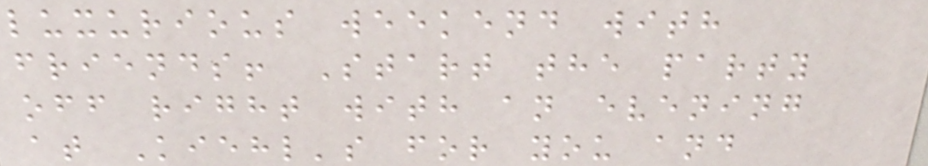luxurious weekend with
friends! Start the party
off right with an evening
at Kiehl's for you and
